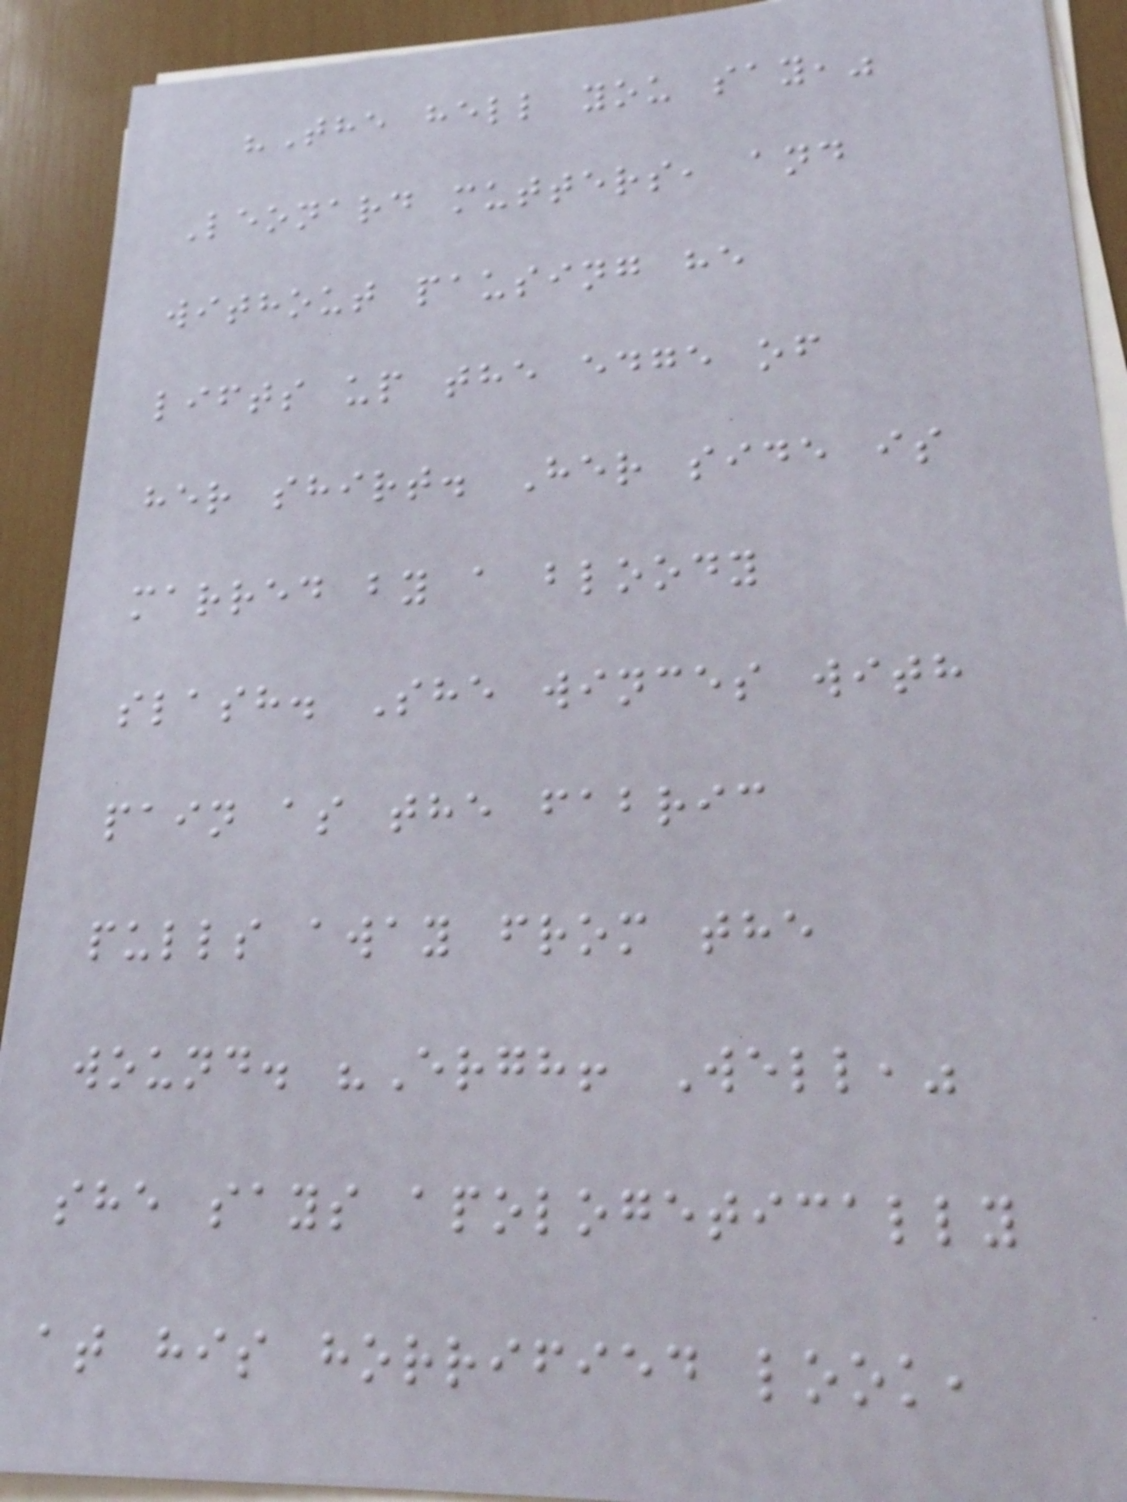"The hell you say,"
Leonard mutters, and
without pausing he
lifts up the edge of
her shirt. Her side is
marred by a bloody
slash. She winces with
pain as the fabric
pulls away from the
wound. "Ergh! Well,"
she says apologetically
at his horrified look,
